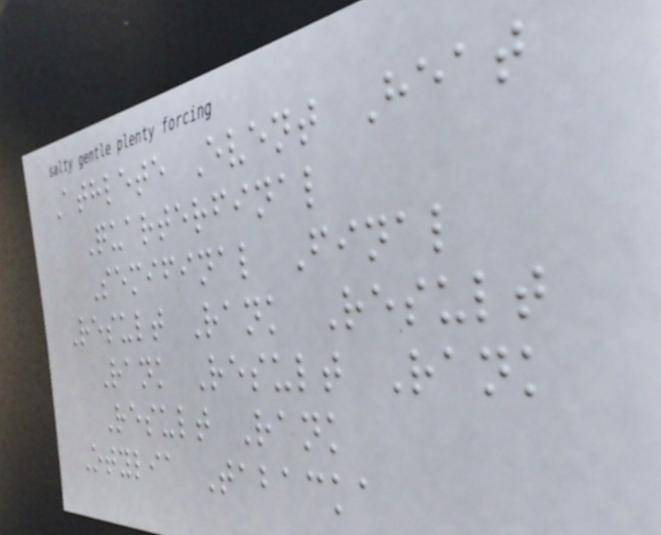Athlete Event Heat
Quarterfinal
Semifinal Final
Result Rank Result
Rank Result Rank
Result Rank
Otylia Tabacka
